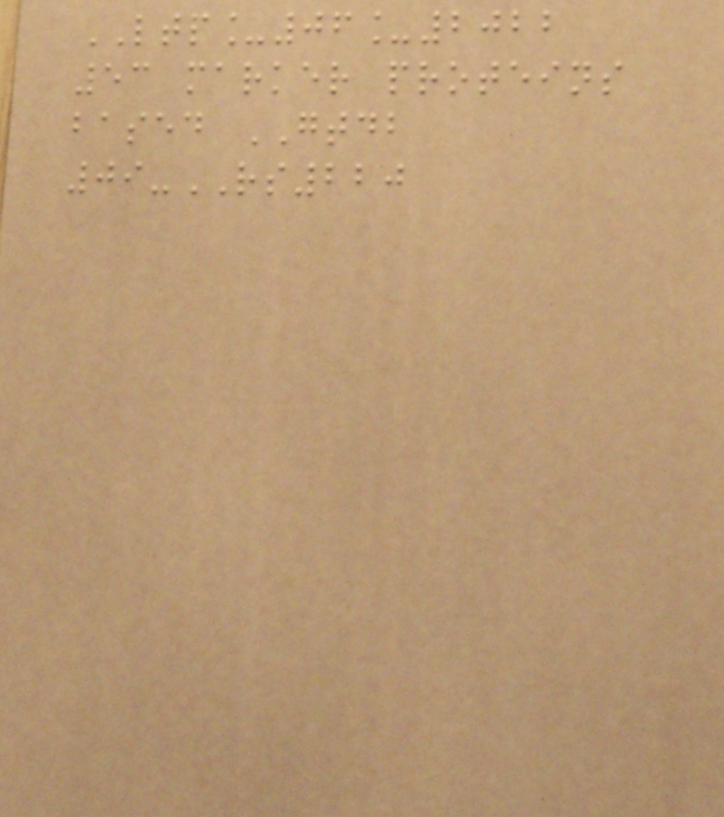LTP_06_2022
53 marker proteins
based GTDB
09-RS220
